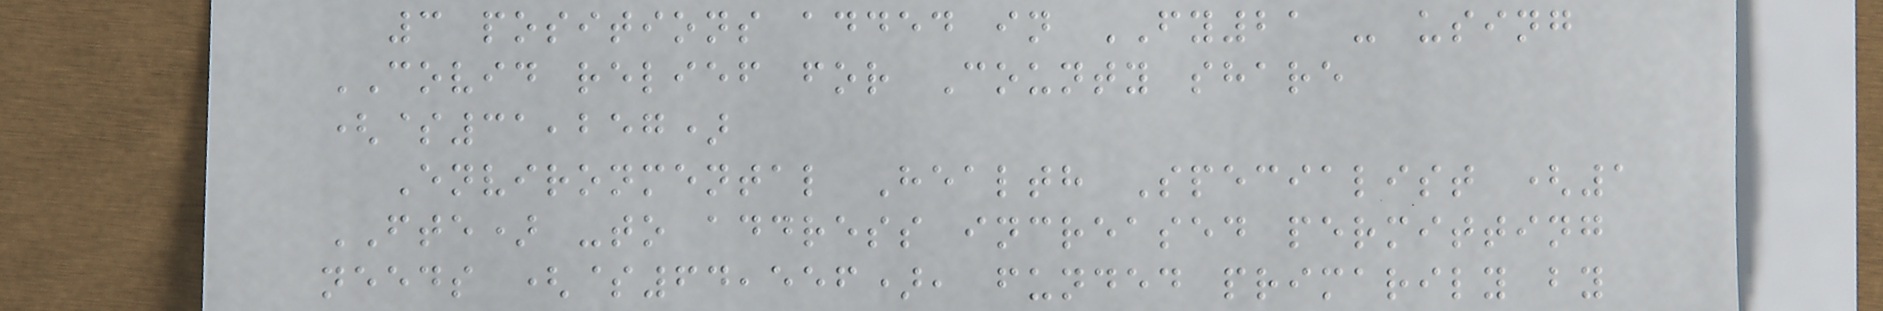3 positions added in FY21 - using
COVID relief for County share
($31,257)
Environmental Health Specialist (1
FTE) -to address increased permitting
needs ($64,556), funded primarily by
